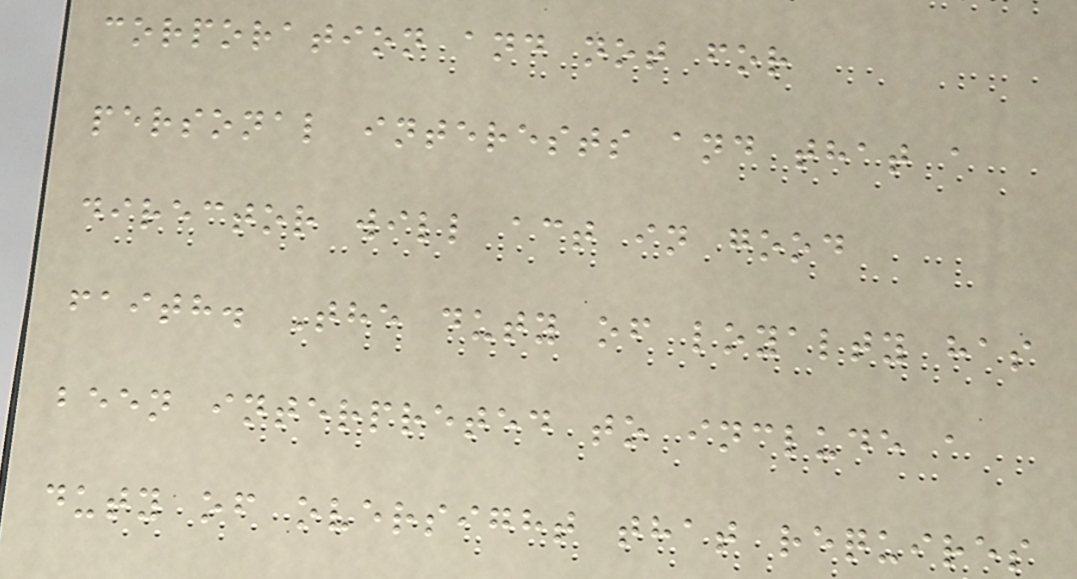corporation and not for
personal interests and that a
director will act in good
faith. The duty of loyalty has
been interpreted to include a
duty of oversight that requires
